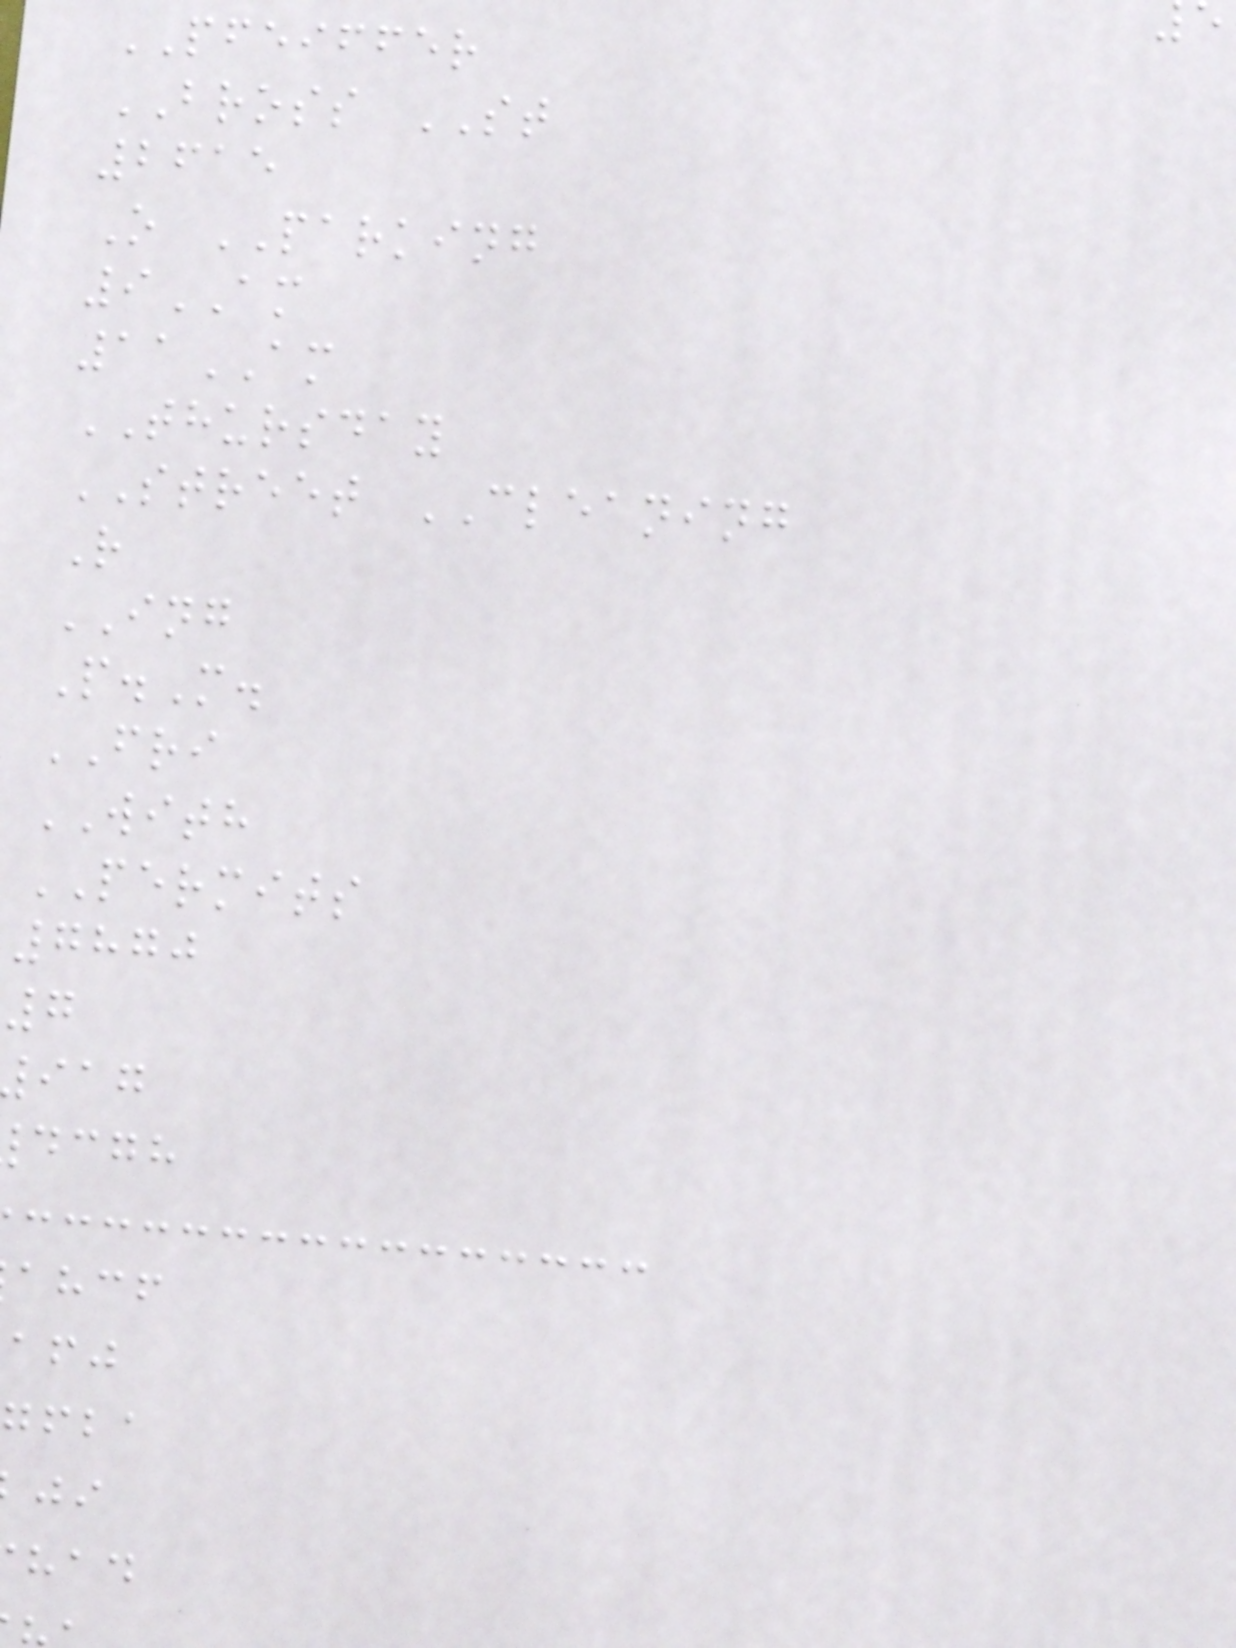PFEIFFER
BROSS ST
2615
O PARKING
9AM
11AM
THURSDAY
STREET CLEANING
R
ING
P.M.
FRI
WITH
PERMITS
7870
7
dcgh
ahcf
gfba
